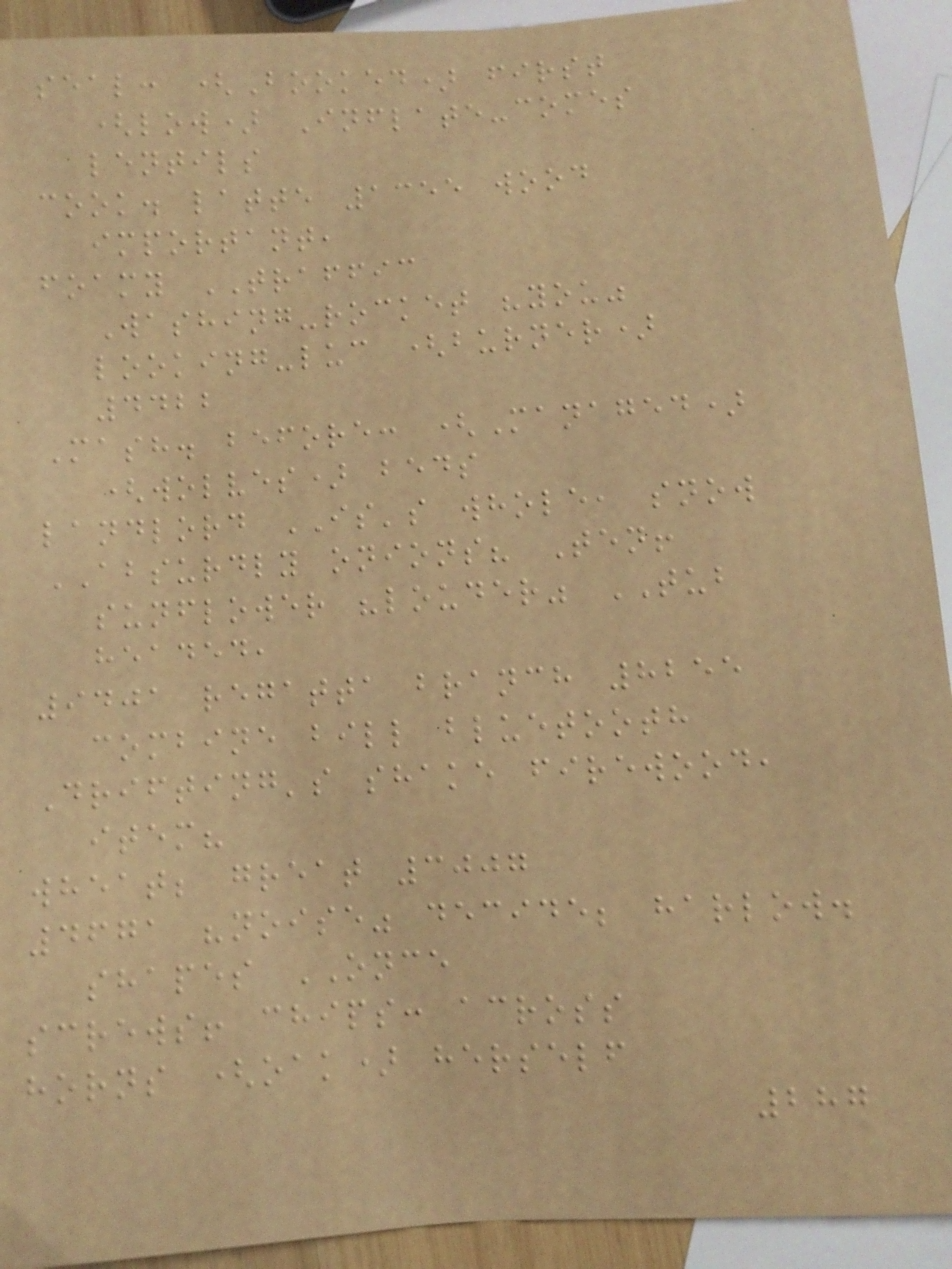seal: (Booked) first
(low) Inflate-comes
lentils
cook. latte 1355 wood
important,
foamy TRAFFIC
Washing-rocket "you"
looking-luc (burner)
4422
Mash. before: (Managed)
(wolves) beds
landlord IS's whole, snow
ABSURDLY onions? Ten!
sunflower "louder" TUB
headed,
9401 regatta branch 8255
combine bill bluetooth
Drifting's shake firewood,
item?
wheat; great 3007
4671 "noise" decide; harlow.
shapes ONCE
screws! chips: across
horns (oak) herself
287
